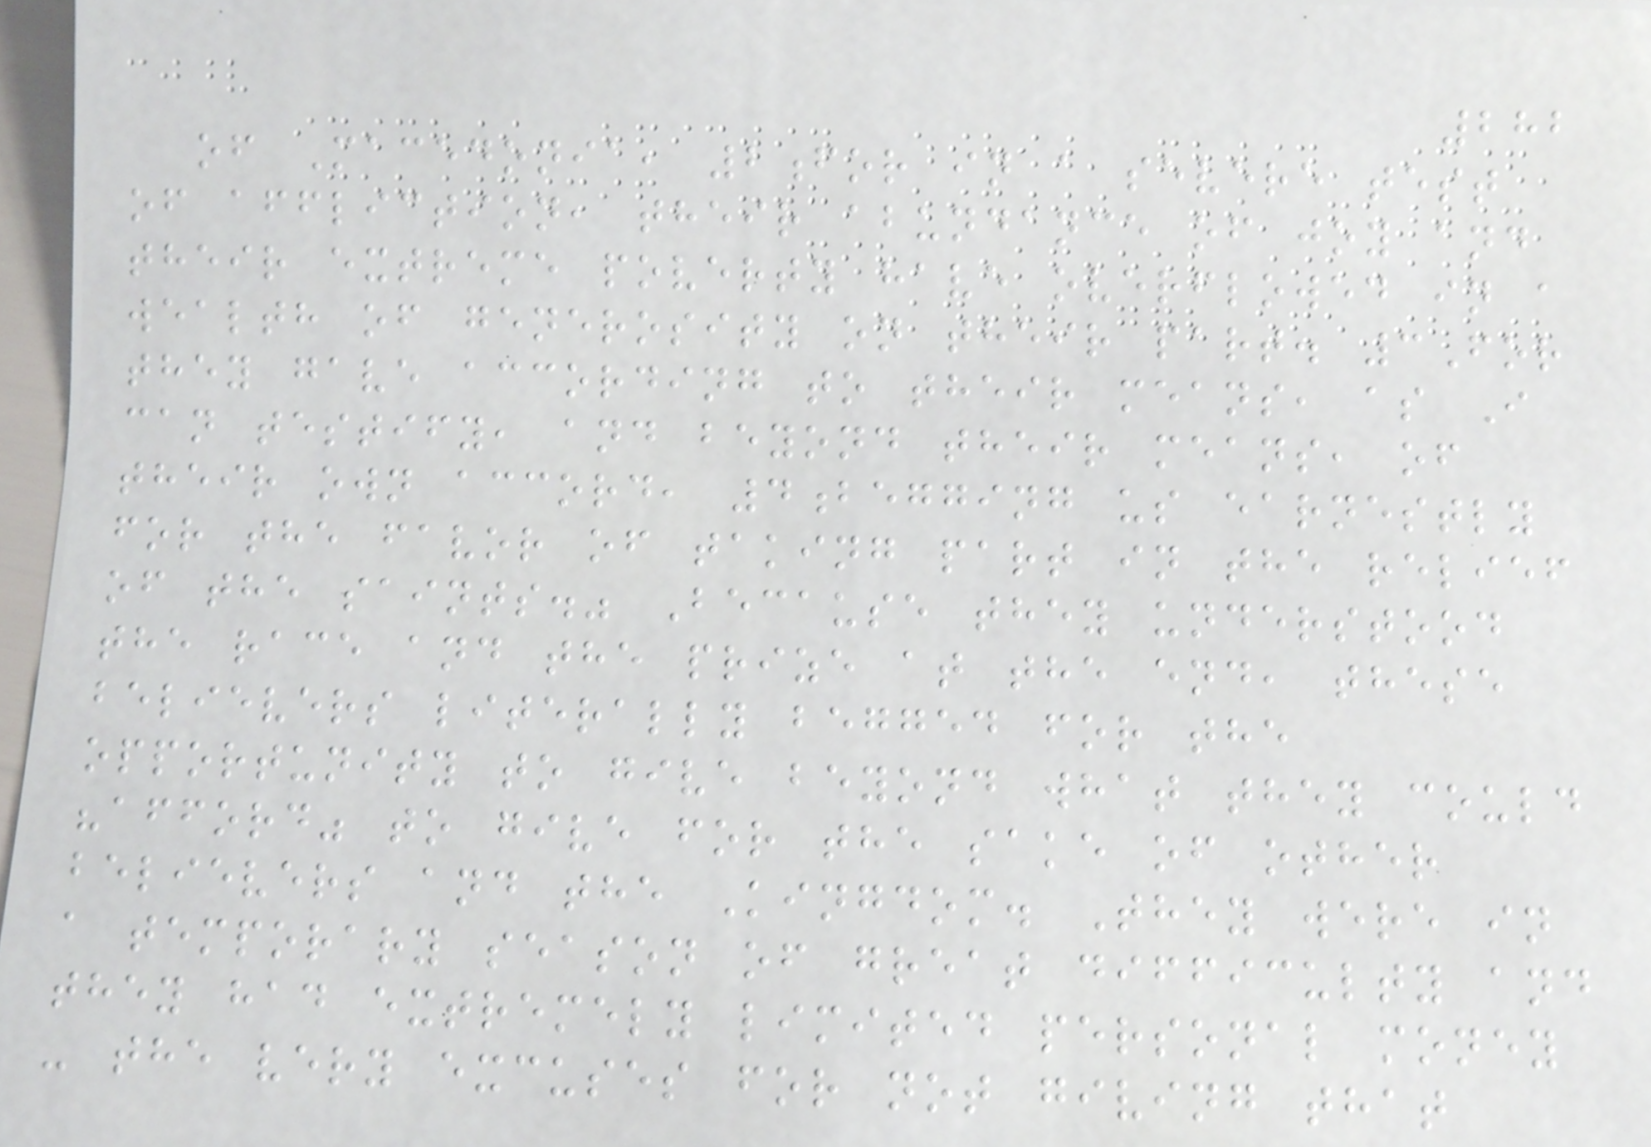282
of Macedonia, 2for in a severe test
of affliction, their abundance of joy and
their extreme poverty have overflowed in a
wealth of generosity on their part. 3For
they gave according to their means, as I
can testify, and beyond their means, of
their own accord, 4begging us earnestly
for the favor of taking part in the relief
of the saints." Because they understood
the race and the prize at the end, these
believers literally begged for the
opportunity to give beyond what they could
"afford" to give for the sake of other
believers and the Kingdom. They were in
a temporary season of great difficulty and
they had extremely limited personal money
- the very excuses for not giving that
